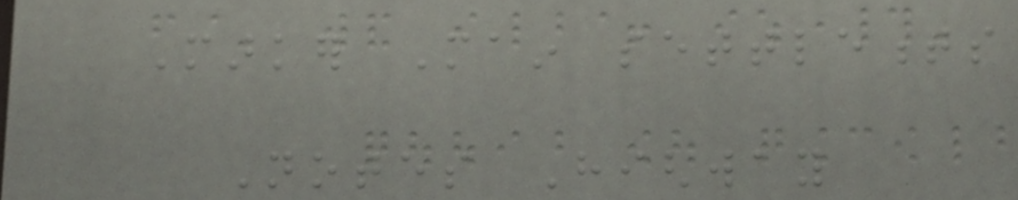Marker Main settlements
Notes Highway
